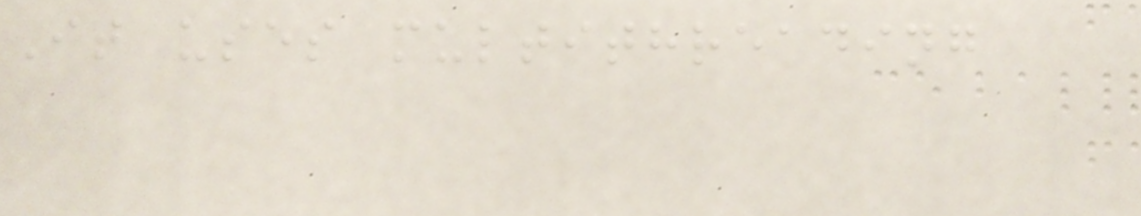It uses multithreading
